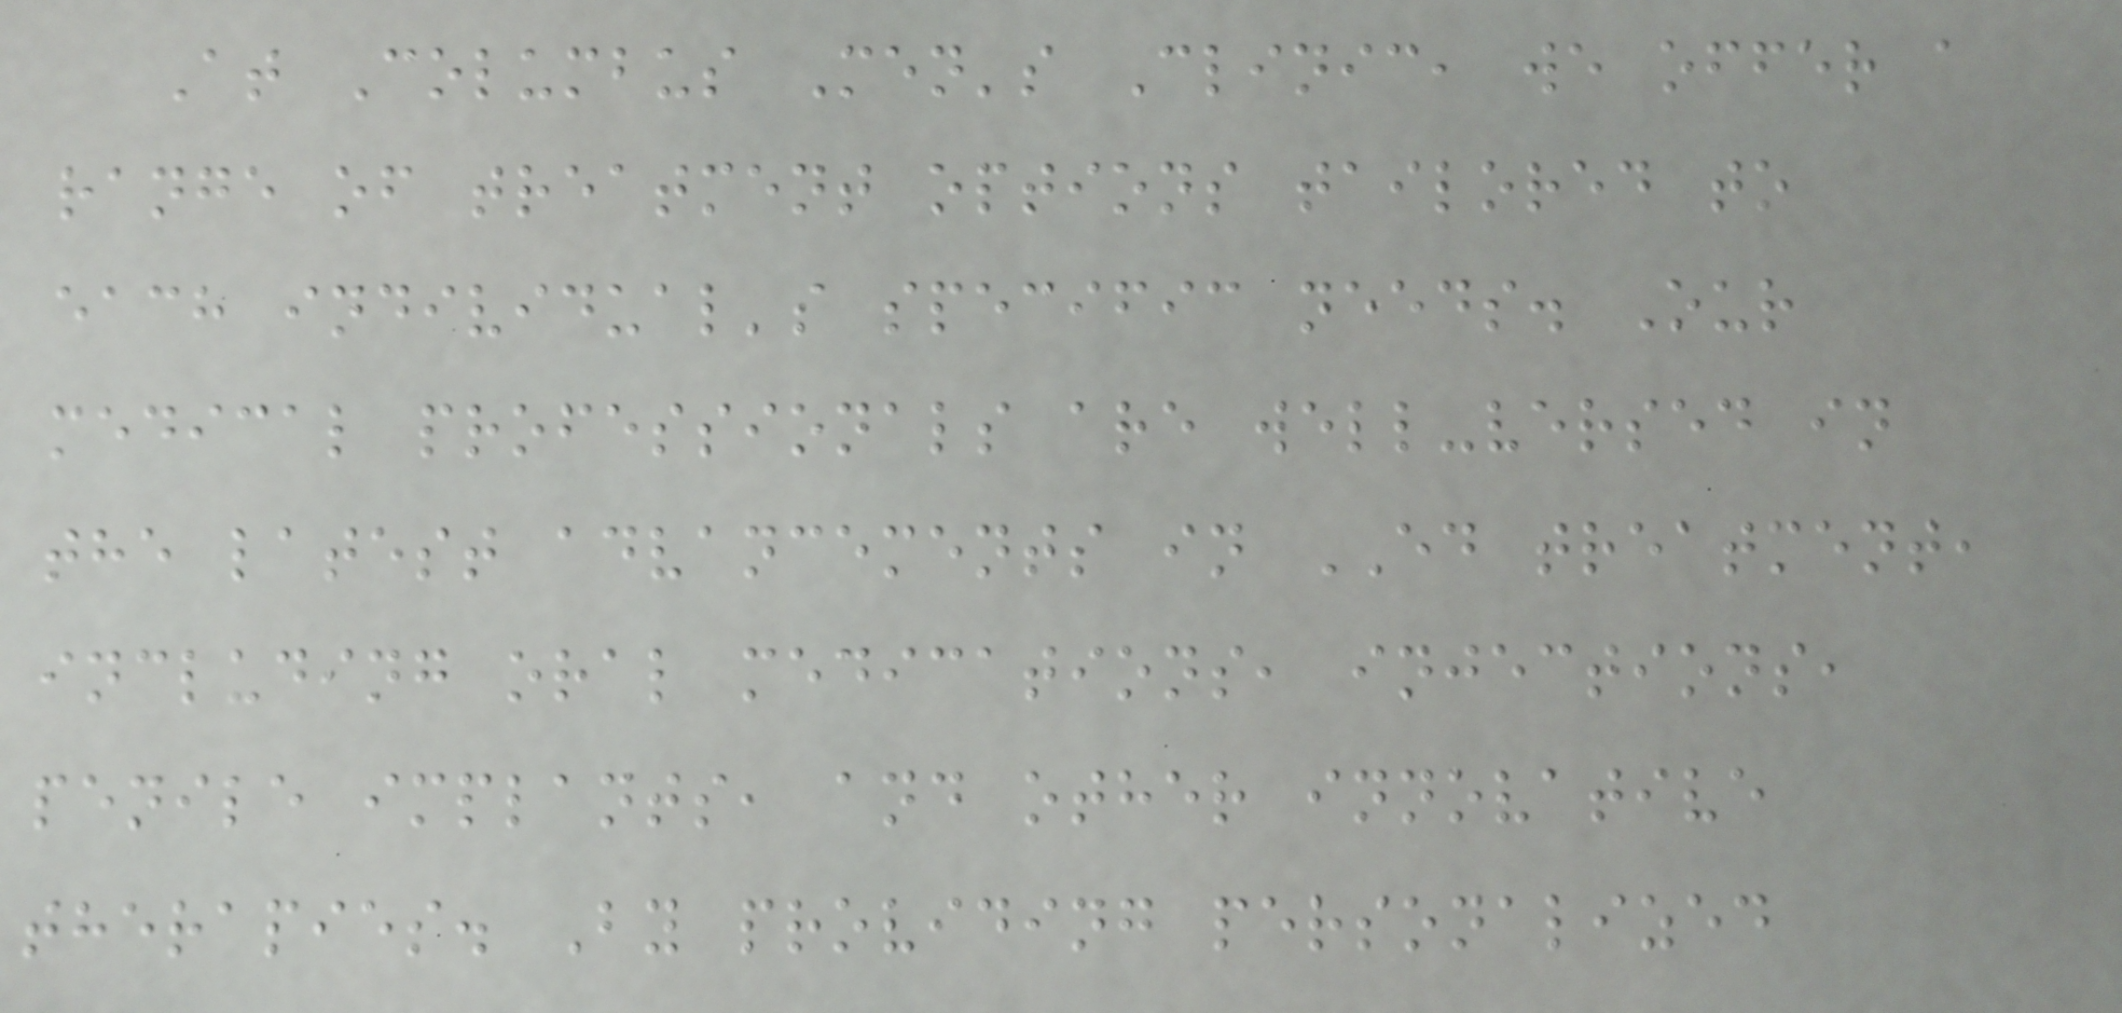At Columbus Men's Clinic, we offer a
range of treatment options tailored to
each individual's specific needs. Our
medical professionals are well-versed in
the latest advancements in ED treatment,
including oral medications, injections,
penile implants, and other innovative
therapies. By providing personalized
